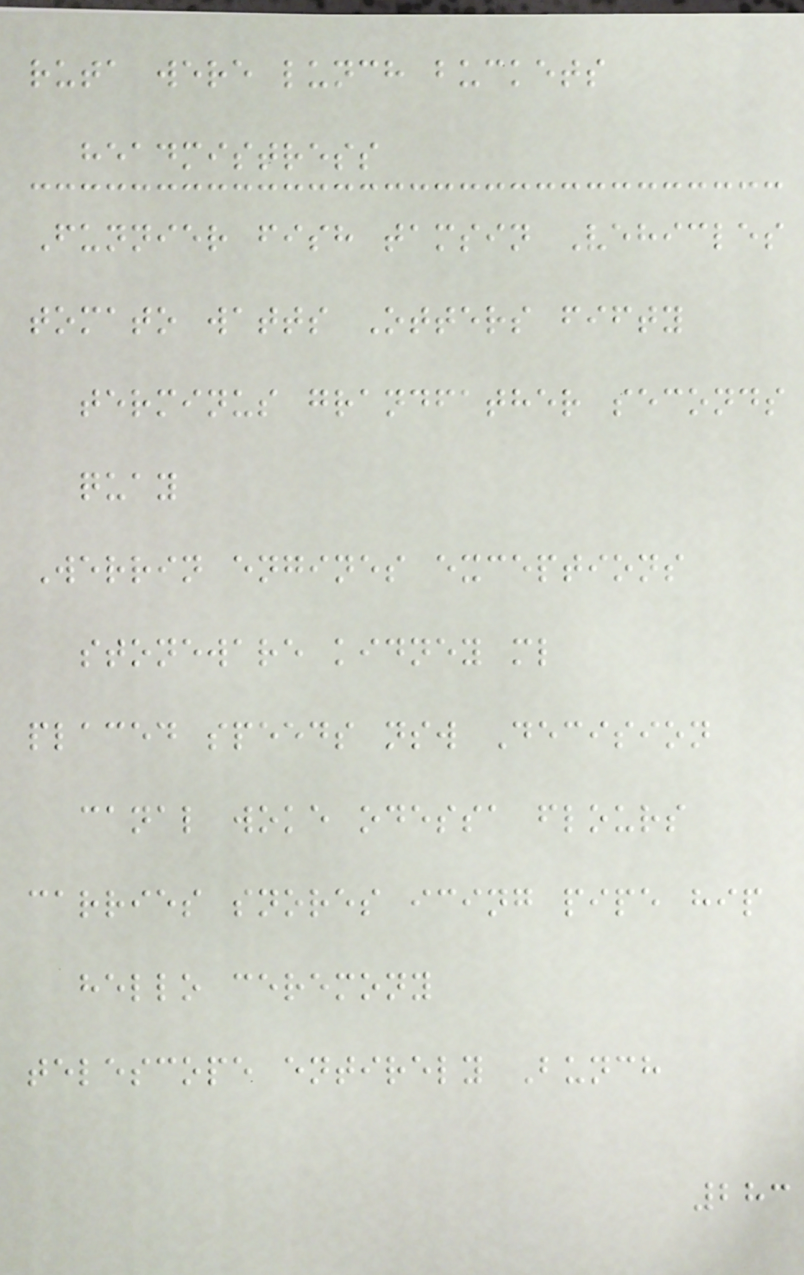ruta were lunch buckets
headmistress
Funnier fish tamsin Vehicles
tomato watts Otters fifty
terminus grandfather seconds
quay
Werrin engines exceptions
stoneware kidney ml
placed speeds nsw Decision
canal woke odessa flours
carries snores icing pipe hip
hello ceremony
telescope entirely Bunch
283
